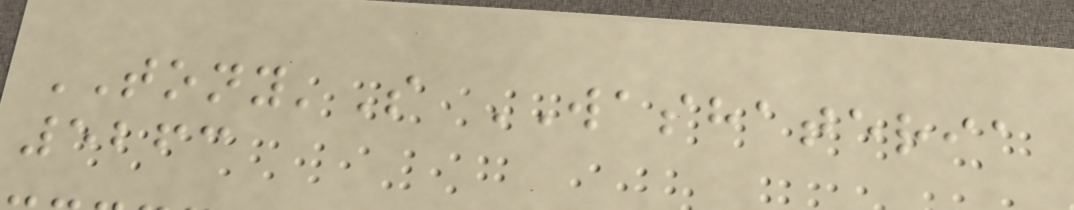TONY'S WASHATERIA
5263
